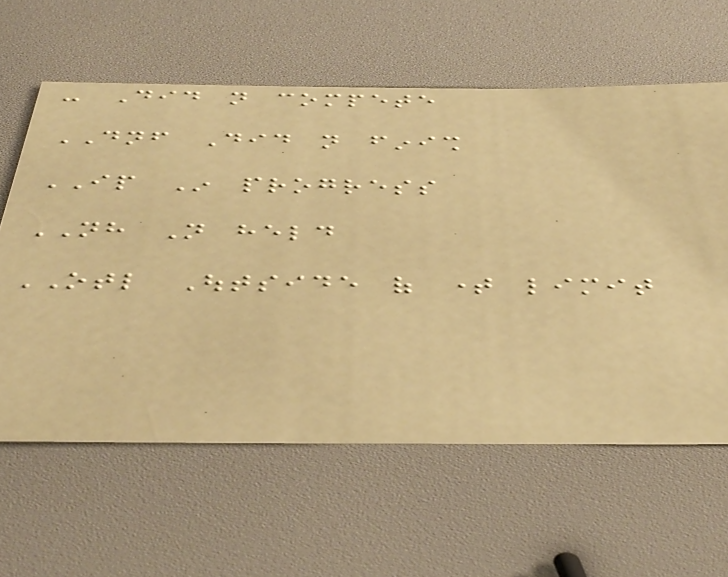- Did not compete
DNF Did not finish
IP In progress
NH Not held
OTL Outside of time limit
